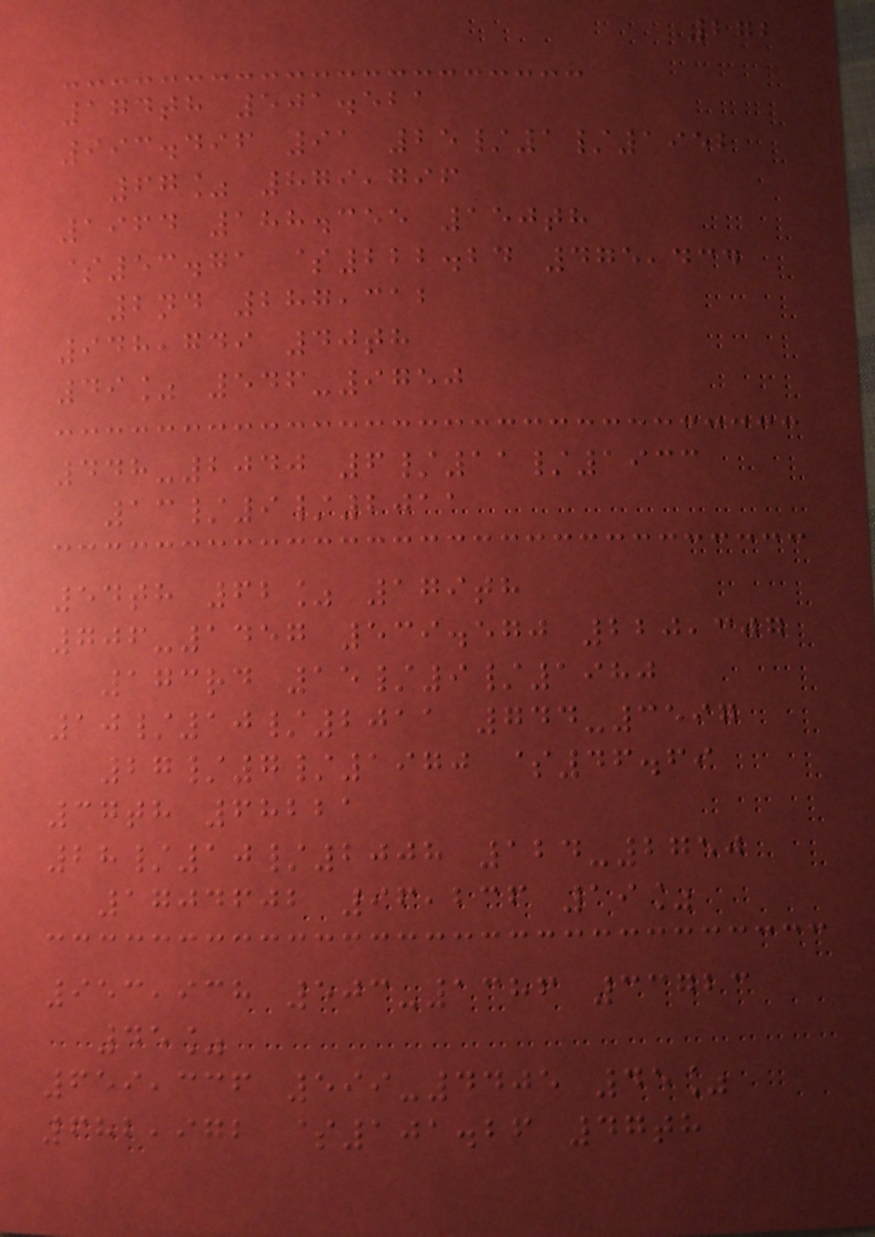272
174th 501.521
993.496 91 25/1/1952
67% 879,796
1964 188.355 150th
$53.71 $222.24 475,434
2nd 287,312
948,749 40th
49% 546-9750
448-2040 6/11/1933
13/9/2011
54th 62% 179th
706-1457 539.570 220,307
173rd 15/9/1980
10/10/2011 744-3597
27/7/1970 $46.69
37th 68221
28/10/2008 124-2750
1704602 96,236 19%
953,938 503-1386 33723
45%
659,336 599-4405 45%
682,972 $101.26 47th
